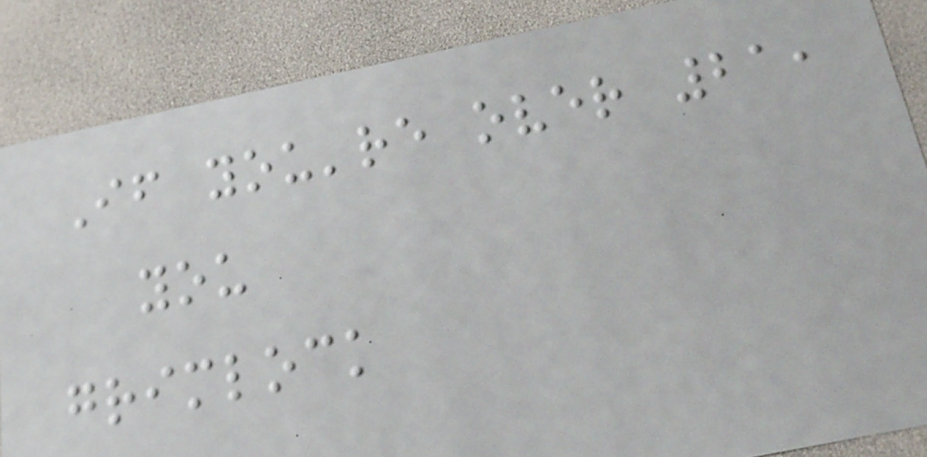If you're over 21,
you
grimlock
